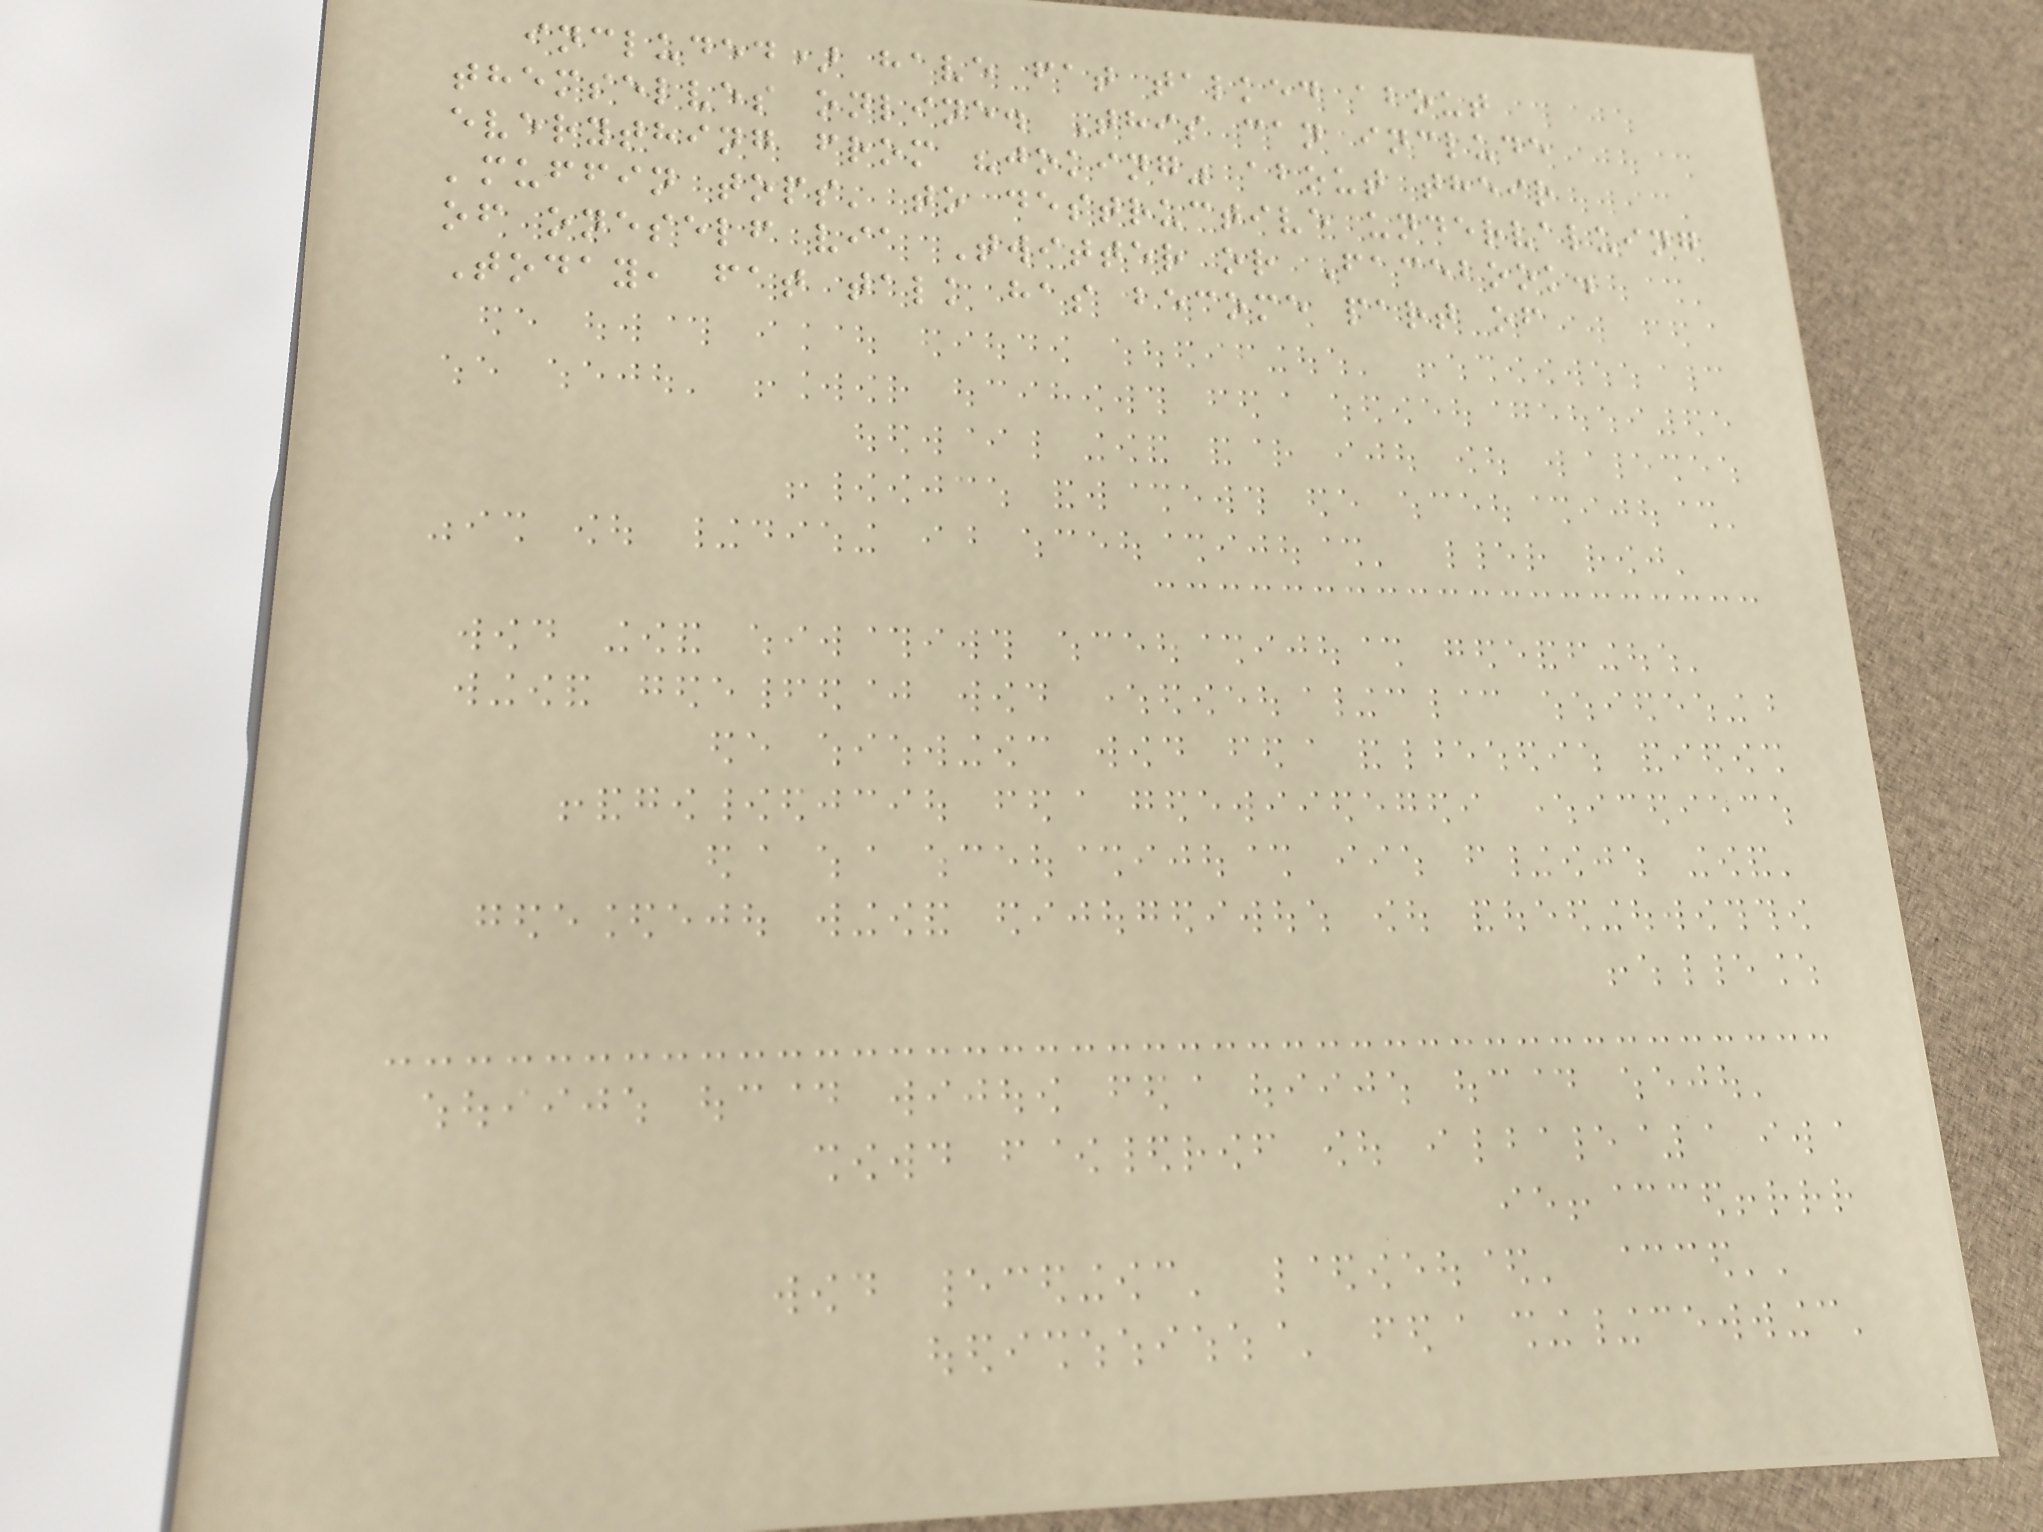included) have fat talked about
themselves online. This can include
everything from "joking" about their
'muffin tops' to destructive undervaluing
of oneself via Twitter or Facebook.
Today, fat talk has become part of
